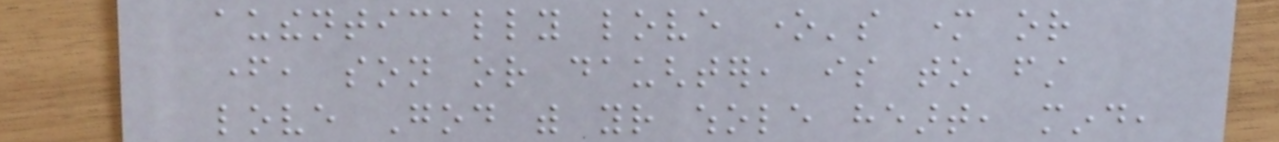authentically love one's mother or
father, son or daughter, is to first
love God with your whole heart, mind,
